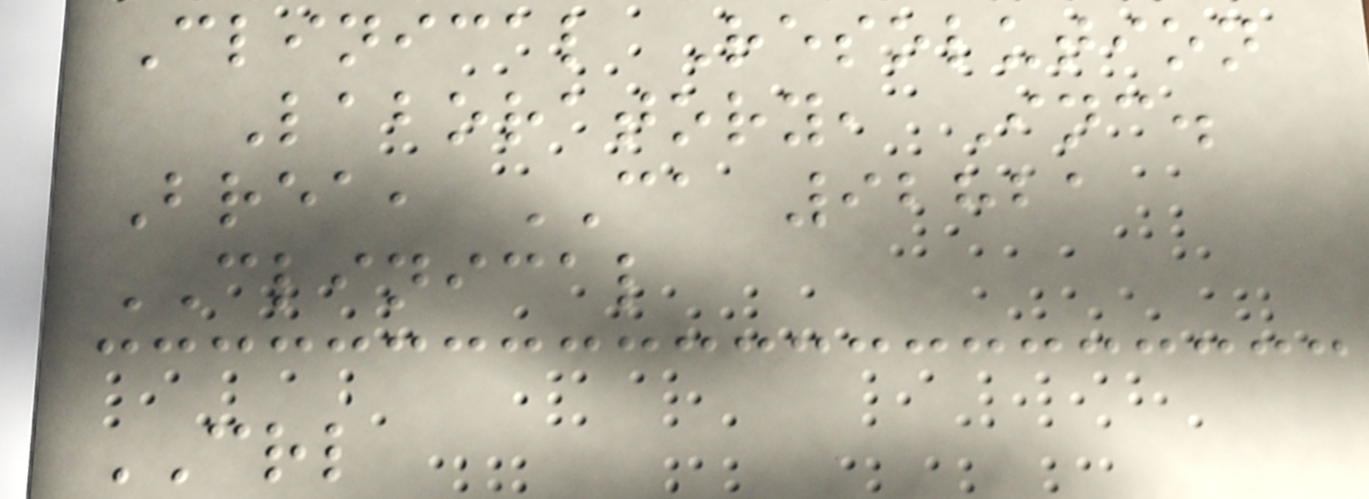Clinical Resolution
Laboratory, Inc.
Brea, CA 92821
CLINICAL
CRL
